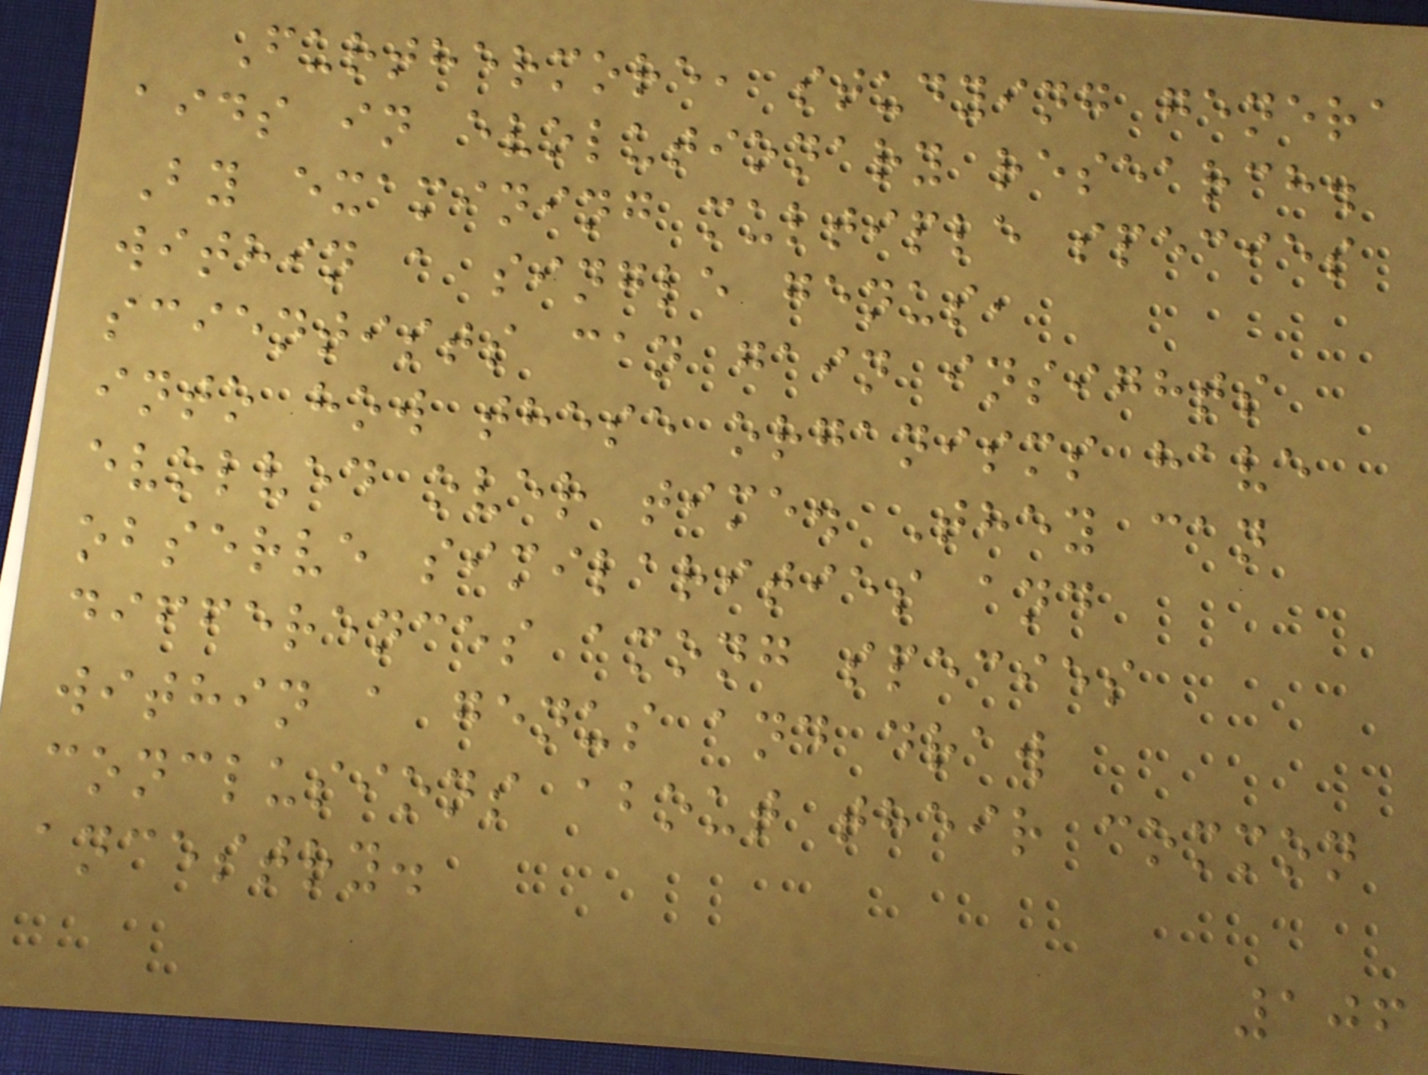Furthermore, studying genera
aids in evolutionary research.
By examining multiple species
within a single genus,
scientists can gain insights
into how these organisms have
evolved over time. They can
observe similarities and
differences among species
within a genus and draw
conclusions about their common
ancestry.
106
